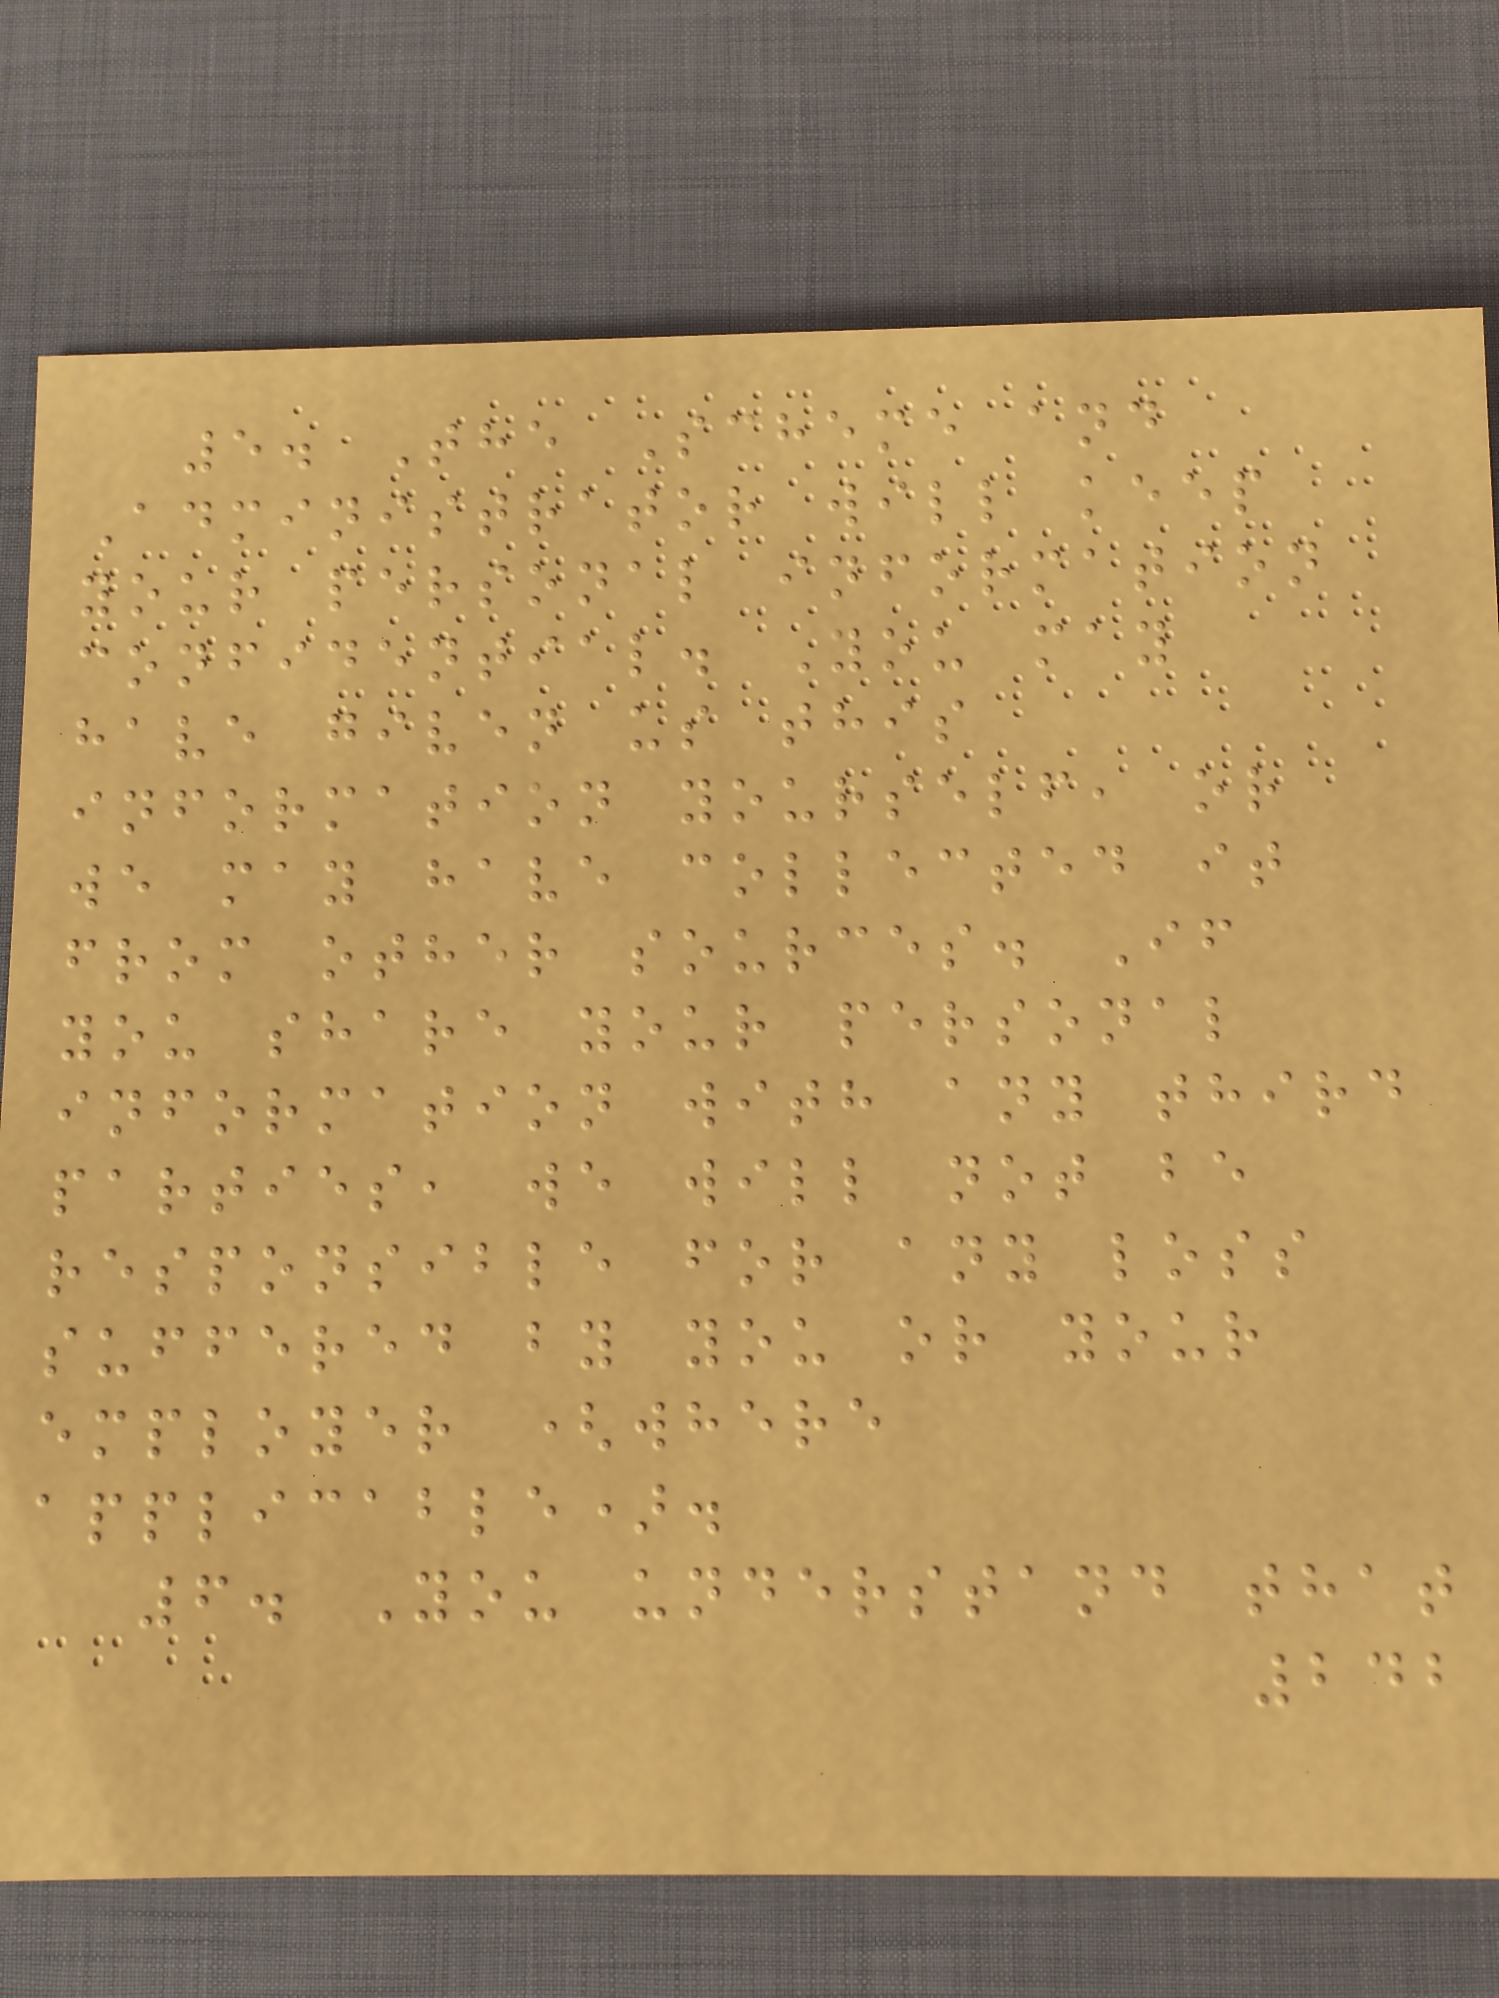5. The Scheme and
Administrator will keep
your personal information
confidential. You may
have given us this
information yourself, or
we may have collected it
from other sources. If
you share your personal
information with any third
parties, we will not be
responsible for any loss
suffered by you or your
employer (where
applicable).
6. You understand that
242
